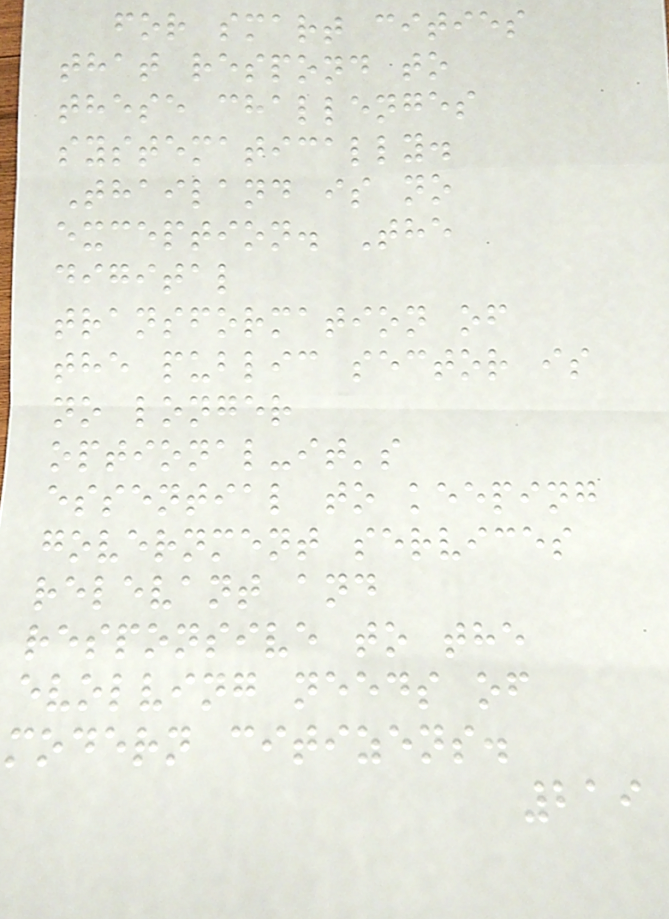for smart cities
that respond to
these challenges
systematically.
Thailand is no
exception. The
digital
transformation of
the public sector is
no longer
optional-it's
essential to keeping
government services
relevant and
responsive to the
evolving needs of
modern citizens.
219
